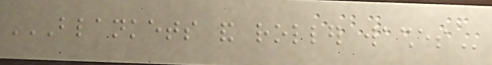BLANKETS AND ROLLER WASHES
